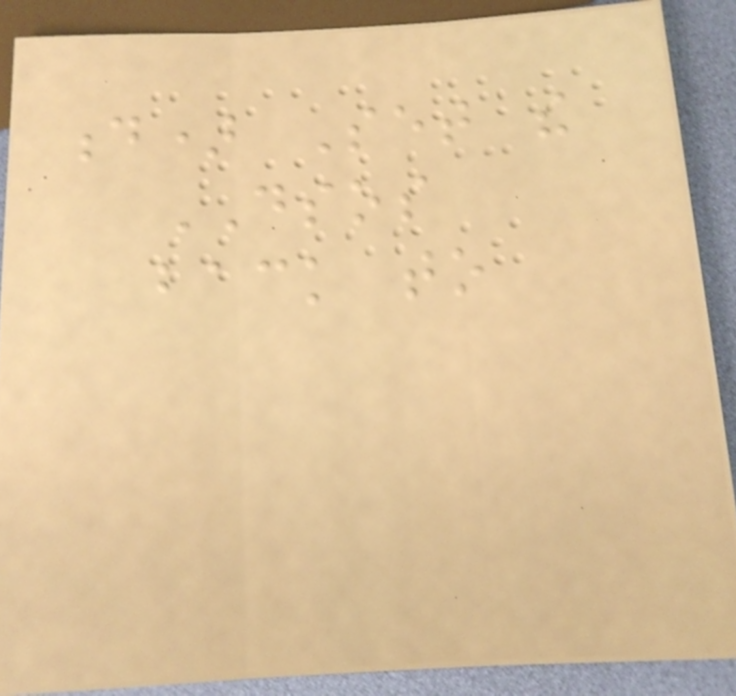d) Set the
DSOS
back to
